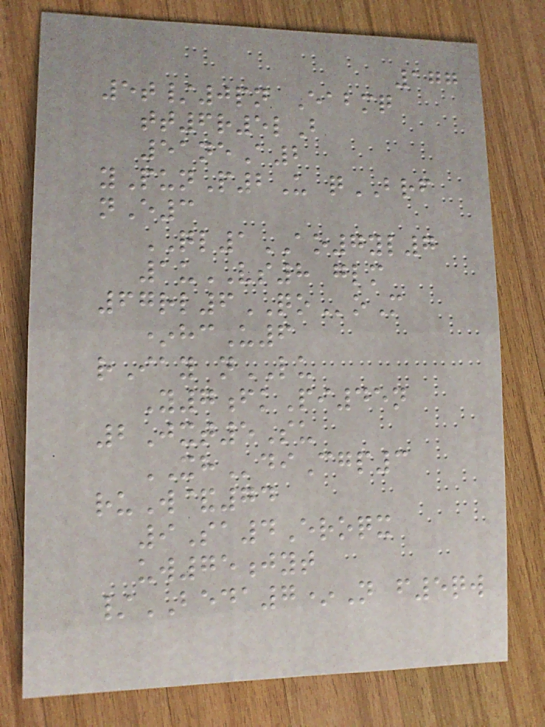177
5t/0pn Eabmq
tt6r5lB
51neA2
yPunP2U qBRF
nE3
QL1AO7yl7
1uVS8 glm
67rl6QOoM
*hcU6
rIay nLU
Y7fkPi45n
2Jxt5Su
XHdiCgp3
ruW&74
9Sa4Eroqx
uw75jyt
/BEDA7*N f5qw
